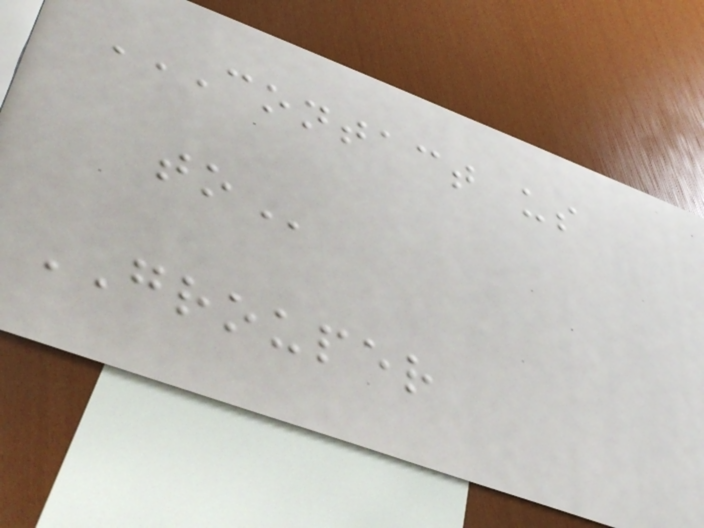CONTACT US
TO
GROUPER
